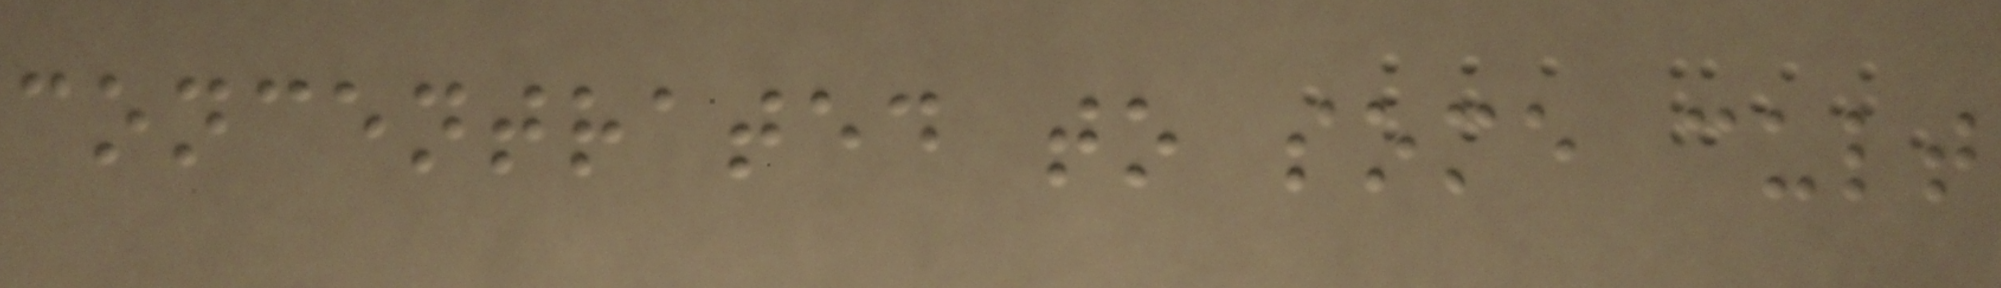concentrated to some cult
